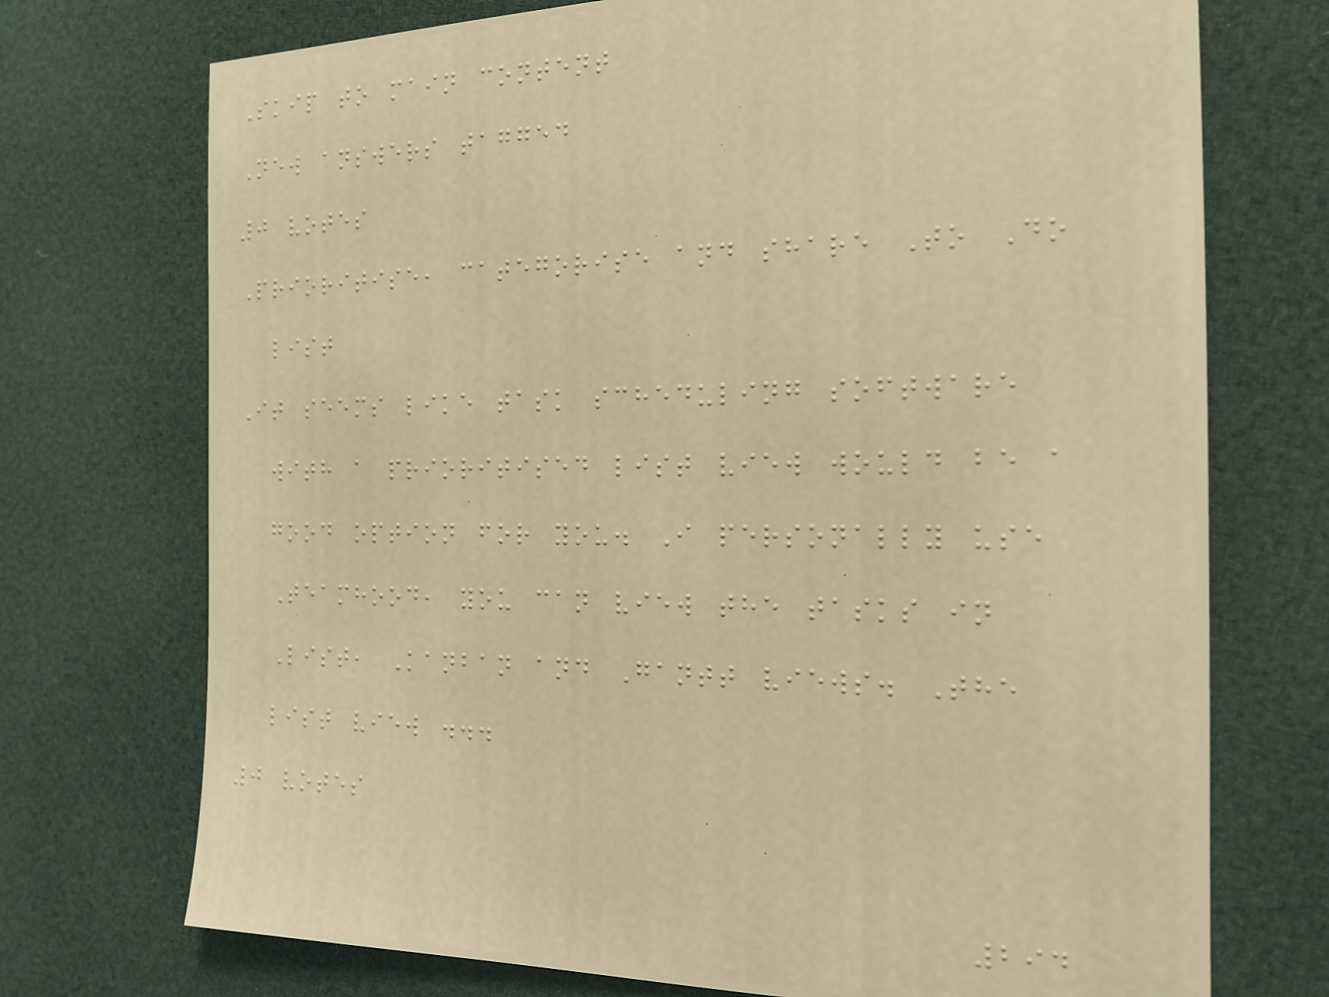Skip to main content
New answers tagged
0 votes
Prioritise, categorise and share To Do
list
It seems like task scheduling software
with a prioritised list view would be a
good option for you. I personally use
Teamhood, you can view the tasks in
List, Kanban and Gantt views. The
list view ...
0 votes
294
